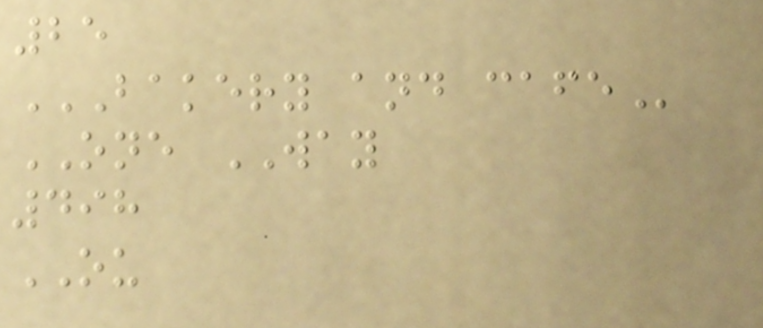25
BAKERY AND CAFE
ONE WAY
498
OU
